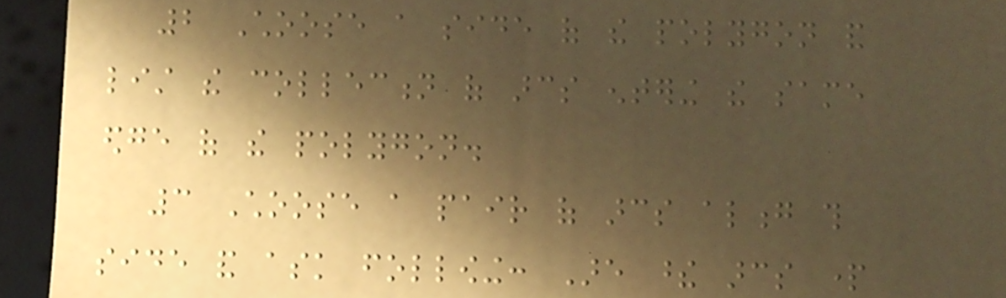2 Choose a side of the polygon and
list the collection of arcs entering the same
edge of the polygon.
3 Choose a pair of arcs along this
side and ask following: Are these arcs part
